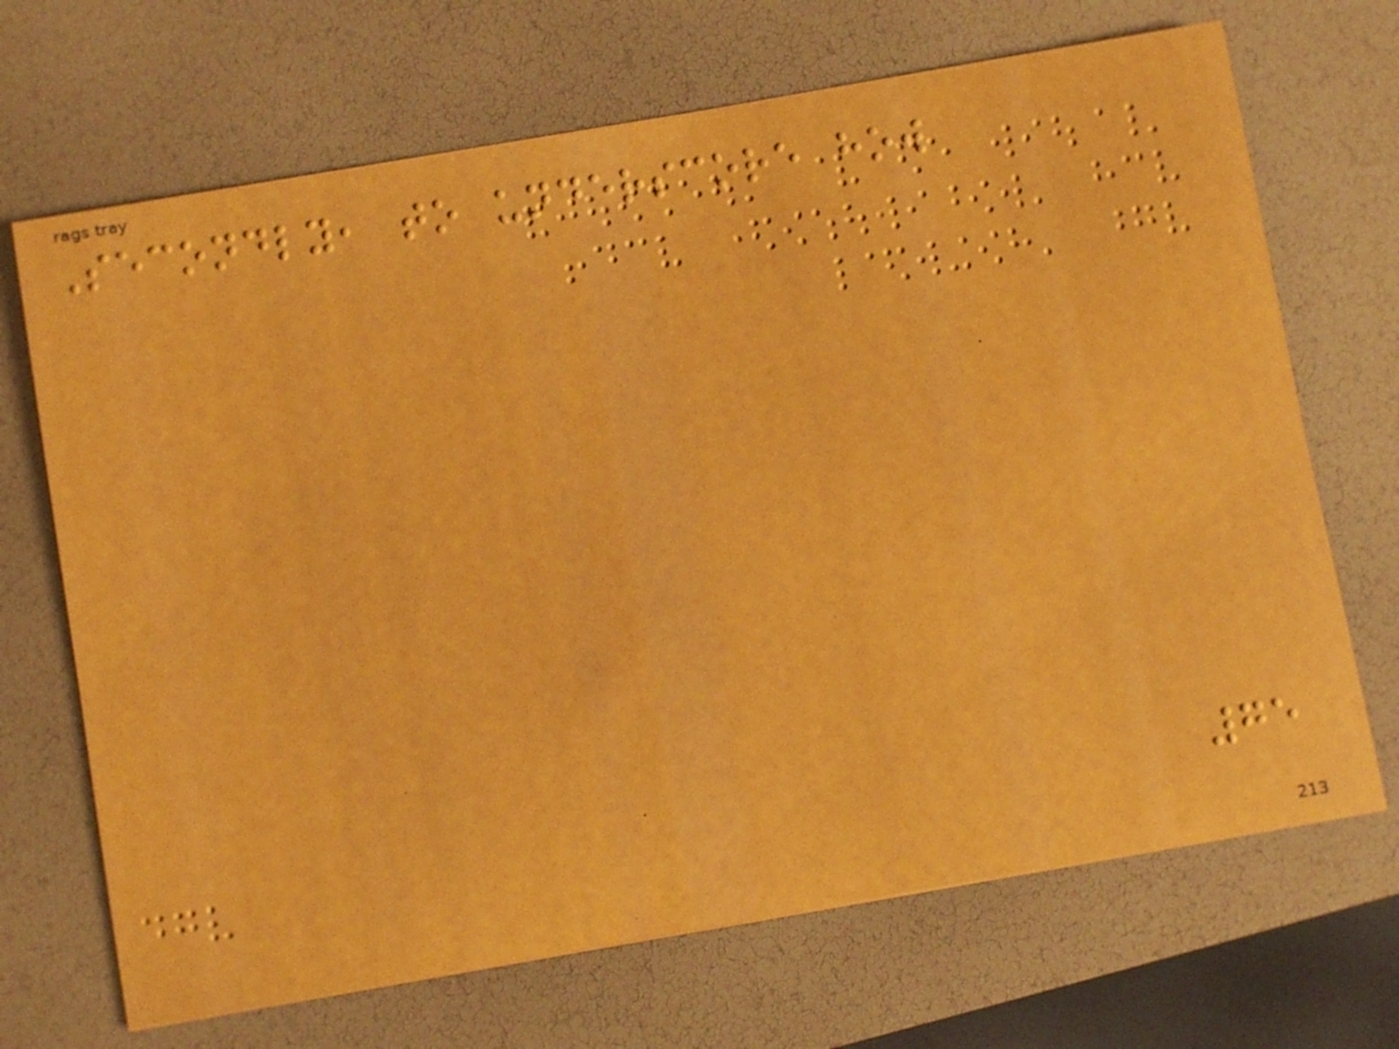Secondly, to underscore how
75
